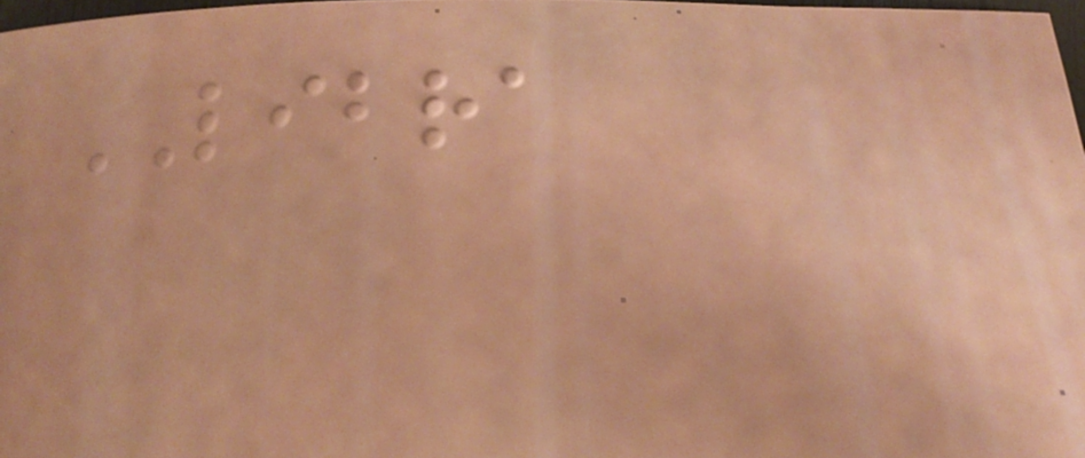LIBRA
